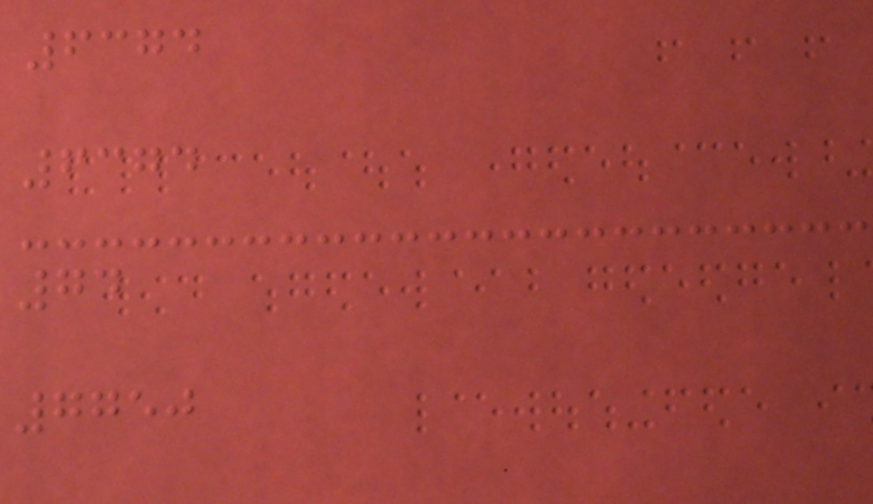6374
6374
74
7750
